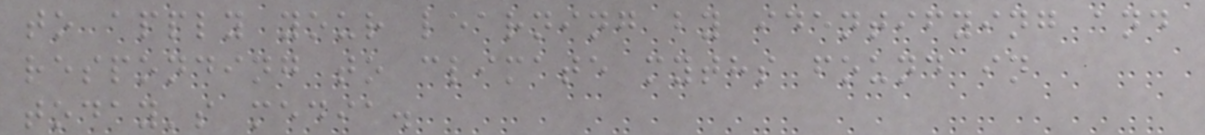to apply your learning by identifying and
responding to climate myths found in
today's media.
